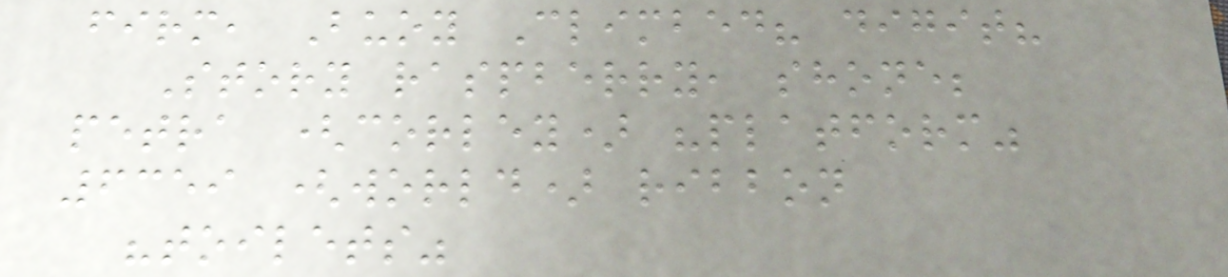firm, Buoy Climbed? digit?
Story raspberry, shone;
petra (corley) "platform"
6359 (world) ribbon
"toilets"
